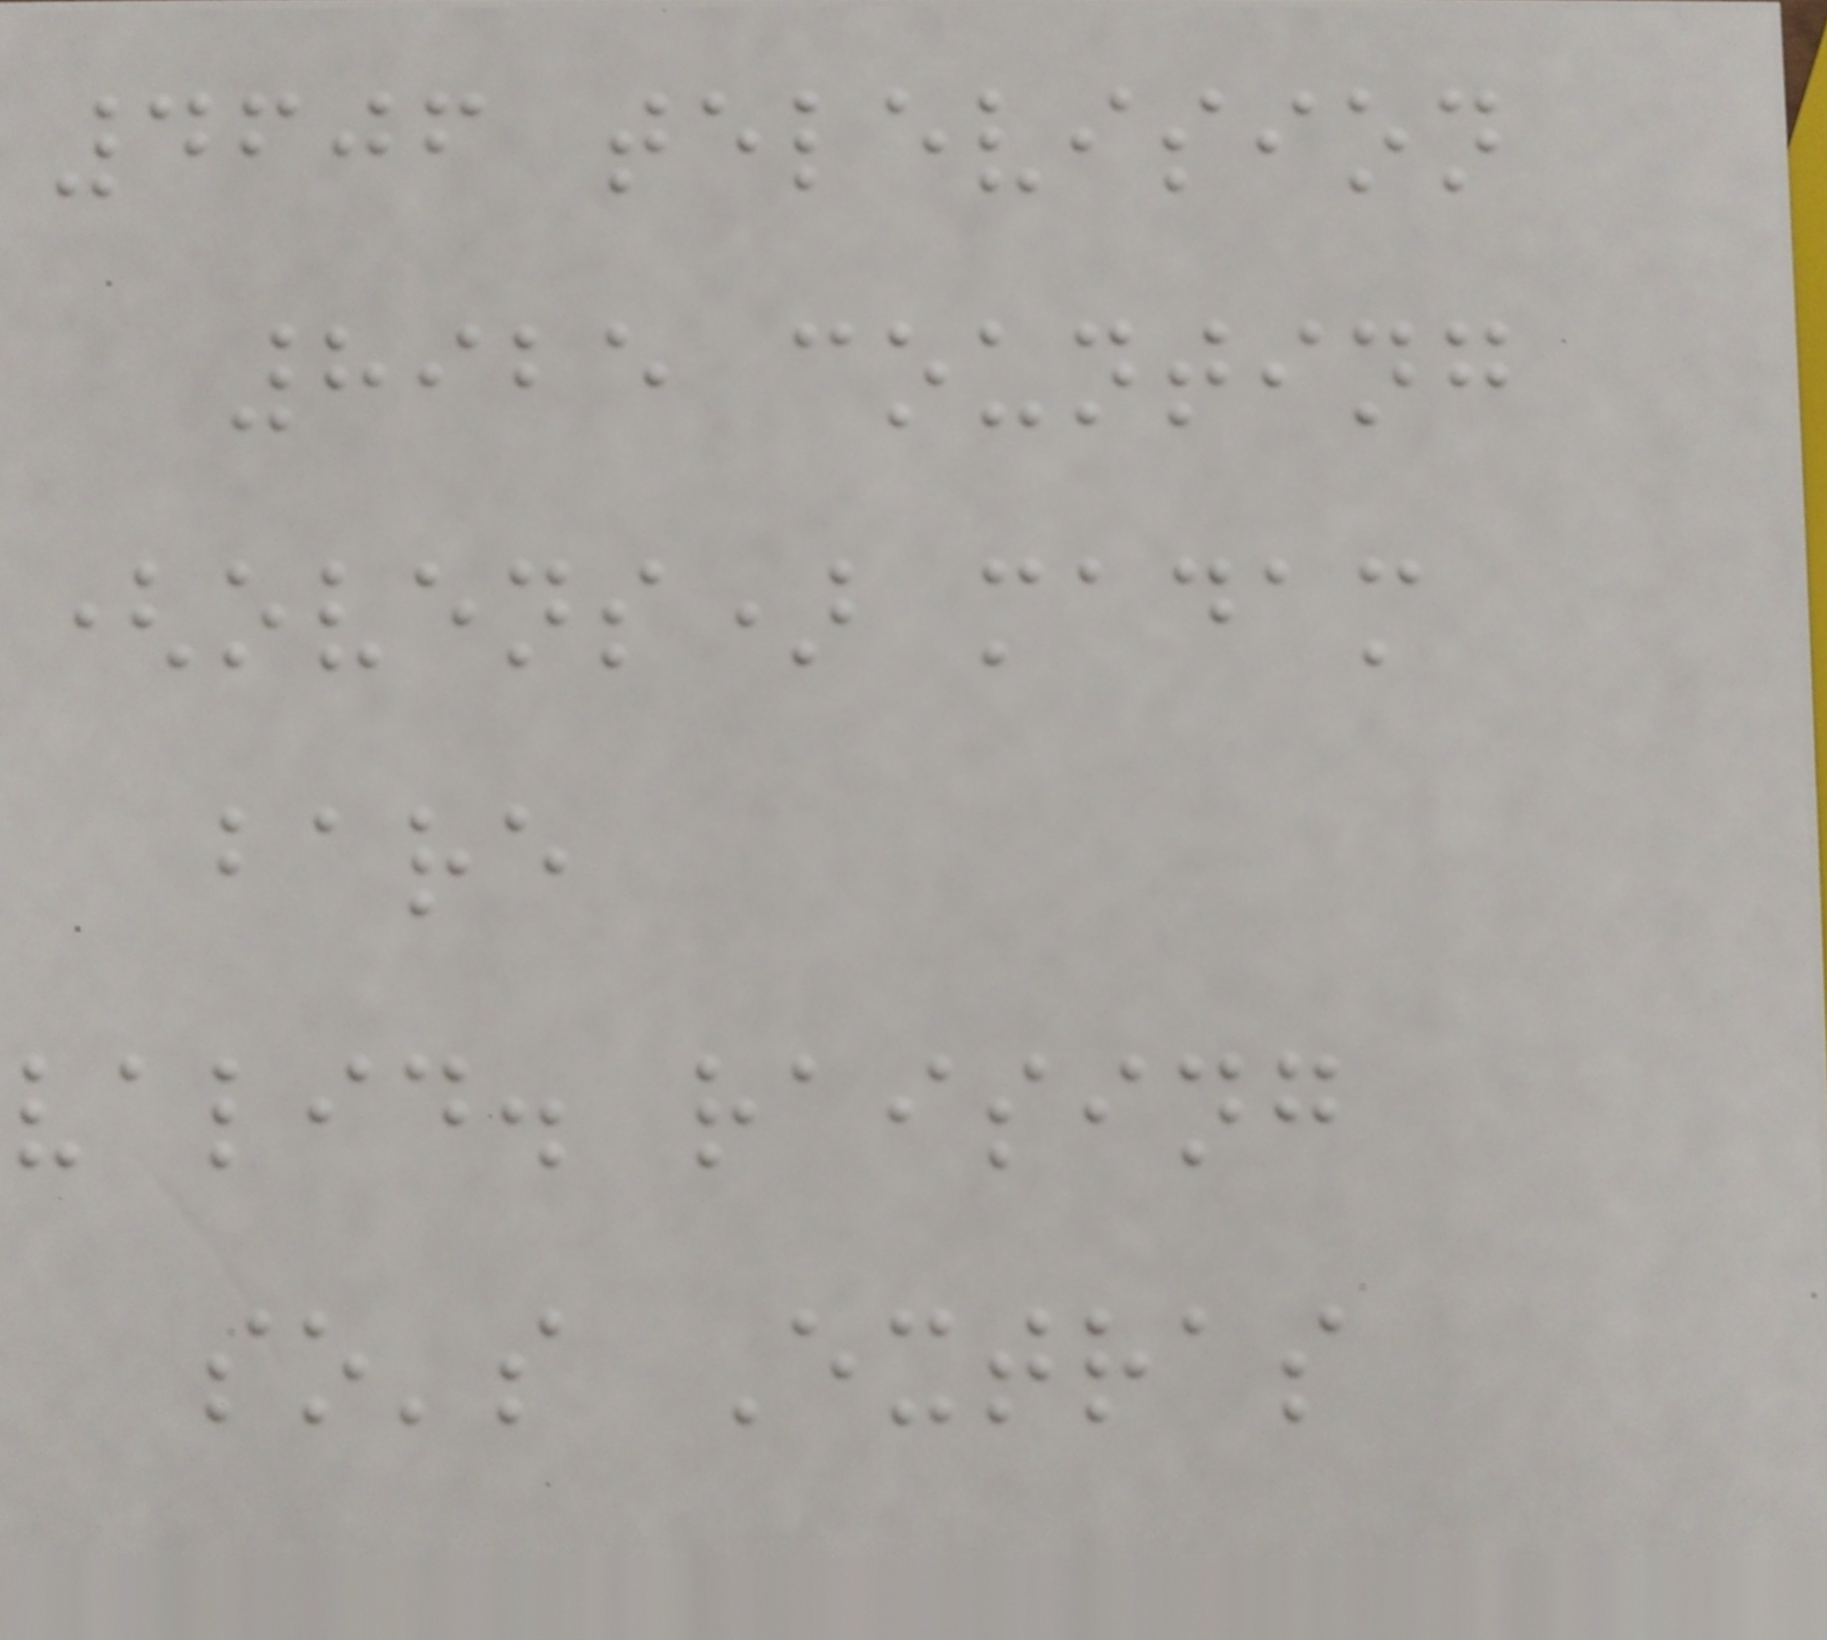4606 television
8925 counting
(ovens) madam
bare
valid. raising
so's Extras
